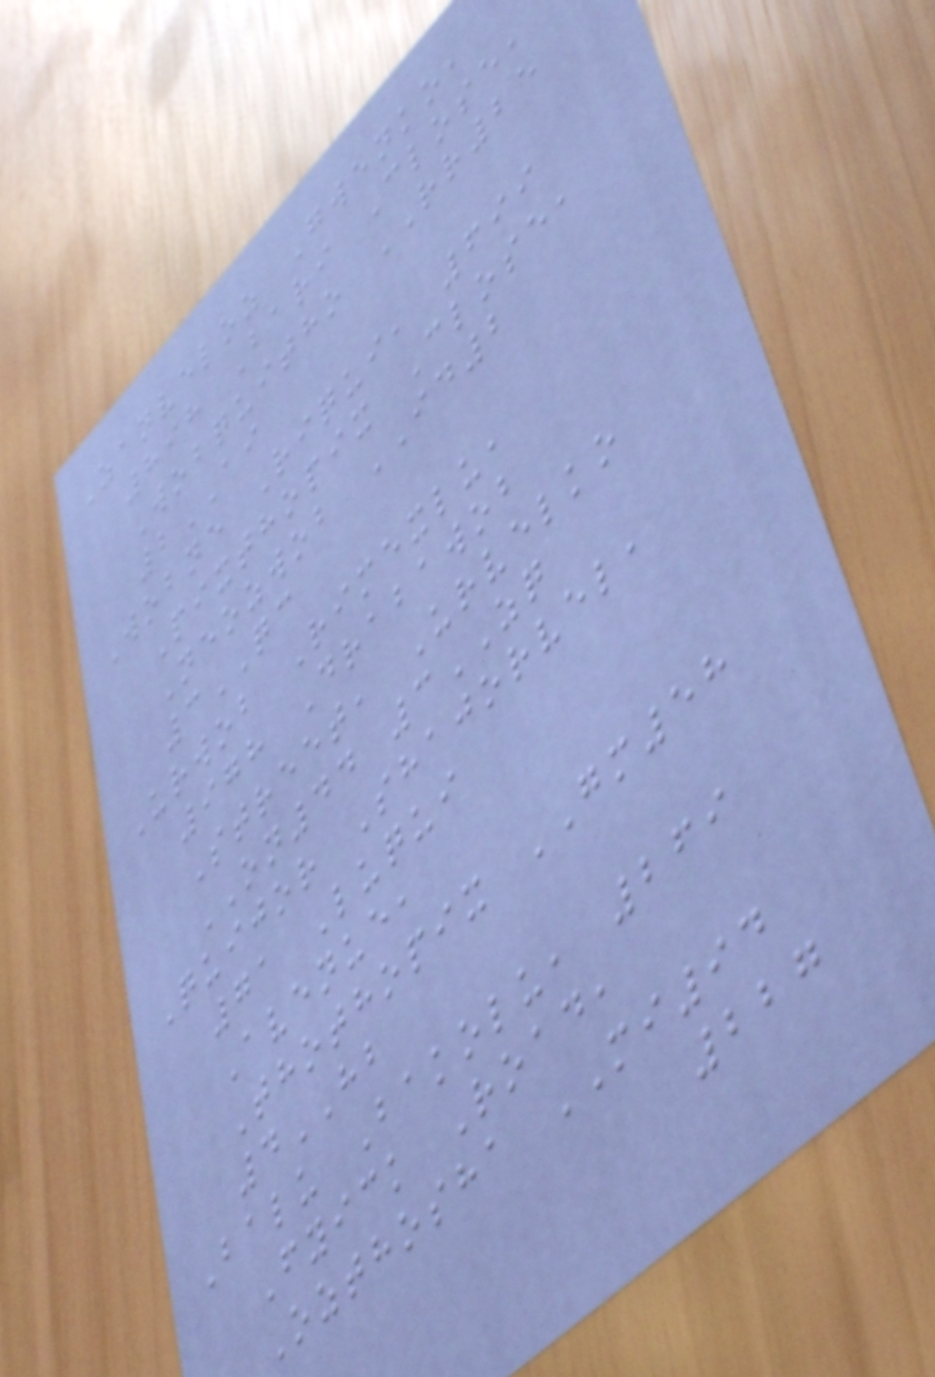Zanveloz Gwenko,
898 Bari Close,
Wobquitho RR25
2AI
Wobne Riqui, 699
Pixthopix Close,
Neozwob ID2
3QC
Urwob Rimexlu,
978 Drabawob
Street, Urvelko
ON44 3ZQ
Quijor Shajorvel,
71 Luqui
Avenue,
Thothopix GM58
4HB
Balu Bakolu, 269
Fyick Road,
Ozthosha MI94
227
